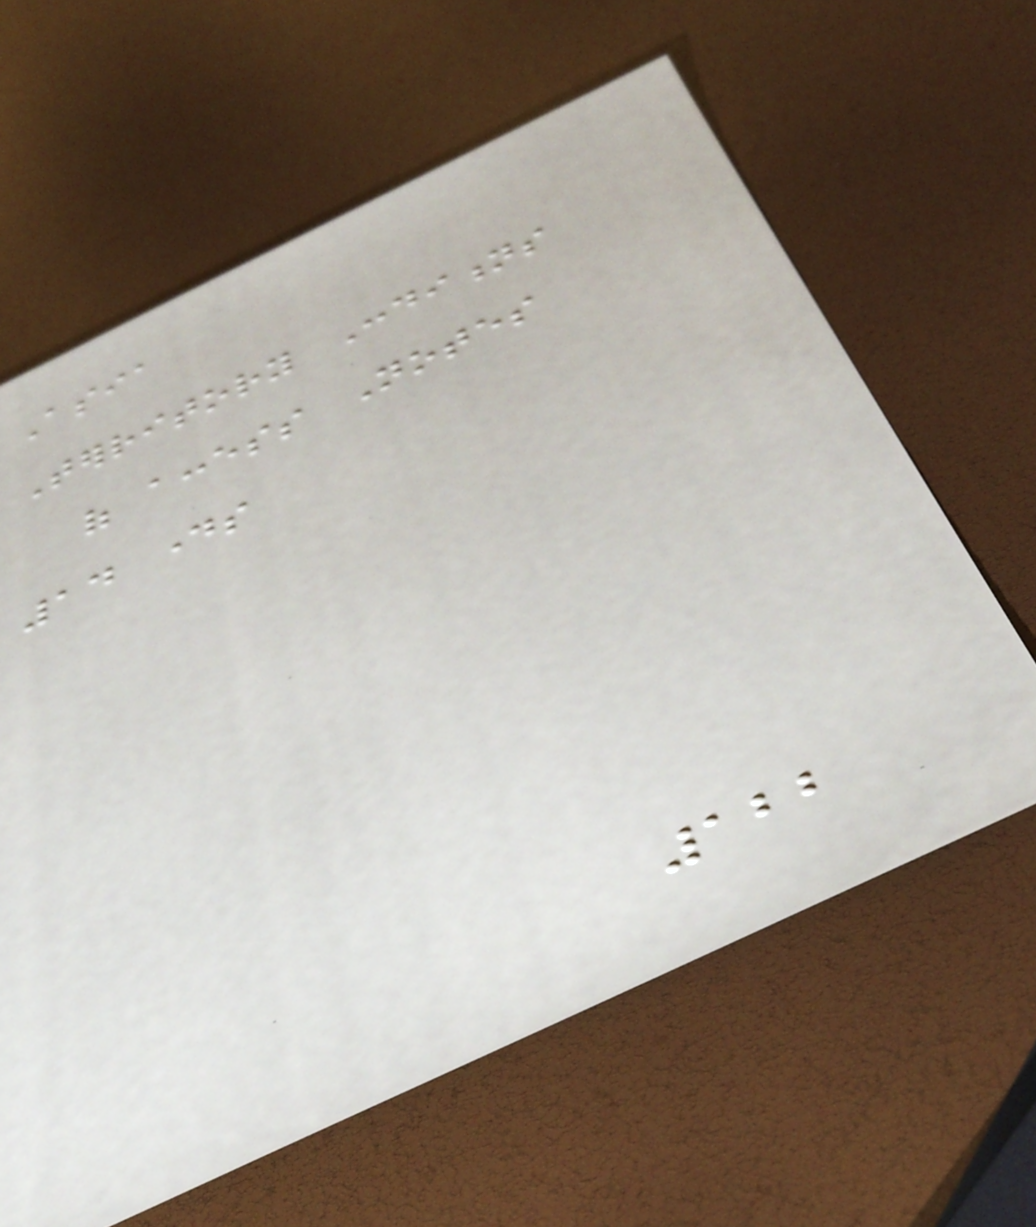Asia
Territory Conditions
of access Notes
14 days
122
